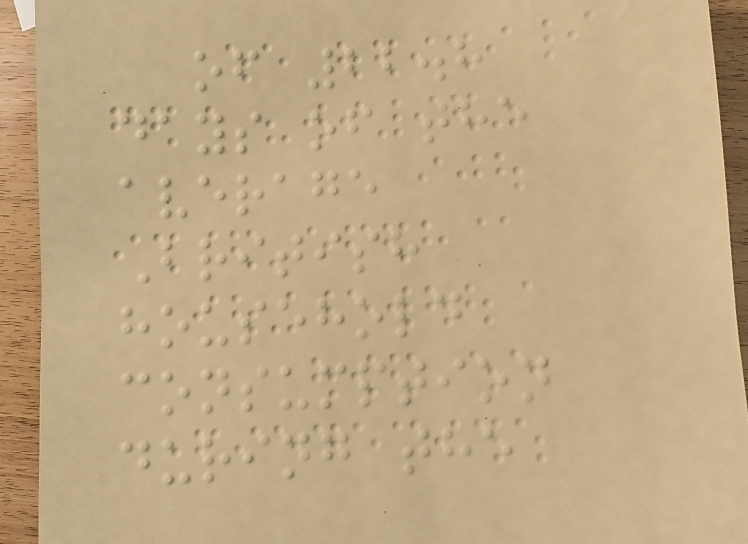of 22.8
days of the
average
British
household
consumption
during the
